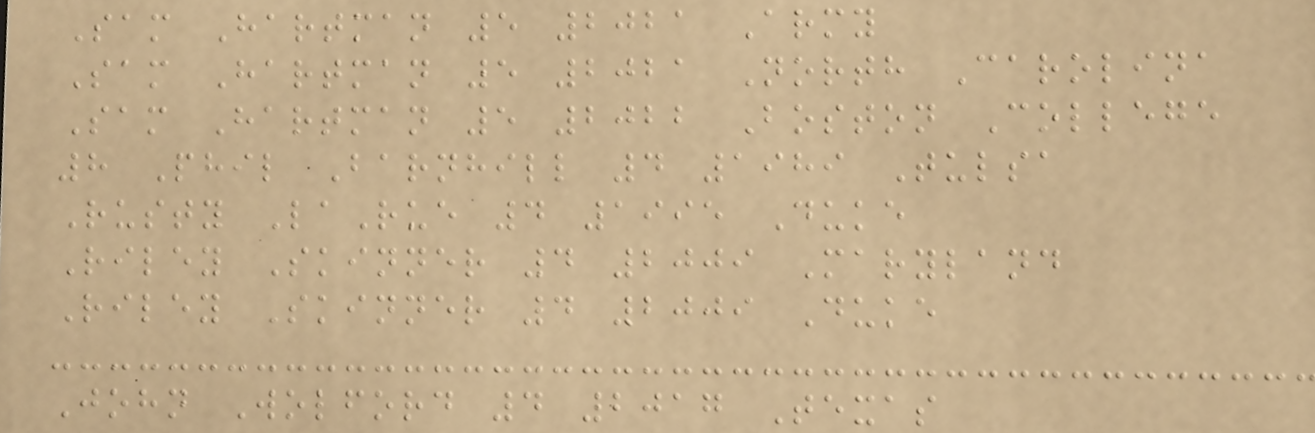Sam Hartman 5 2021 Army
Sam Hartman 5 2021 North Carolina
Sam Hartman 5 2022 Boston College
8 Phil Barnhill 4 1989 Tulsa
Rusty LaRue 4 1995 Duke
Riley Skinner 4 2009 Maryland
Riley Skinner 4 2009 Duke
John Wolford 4 2017 Texas
